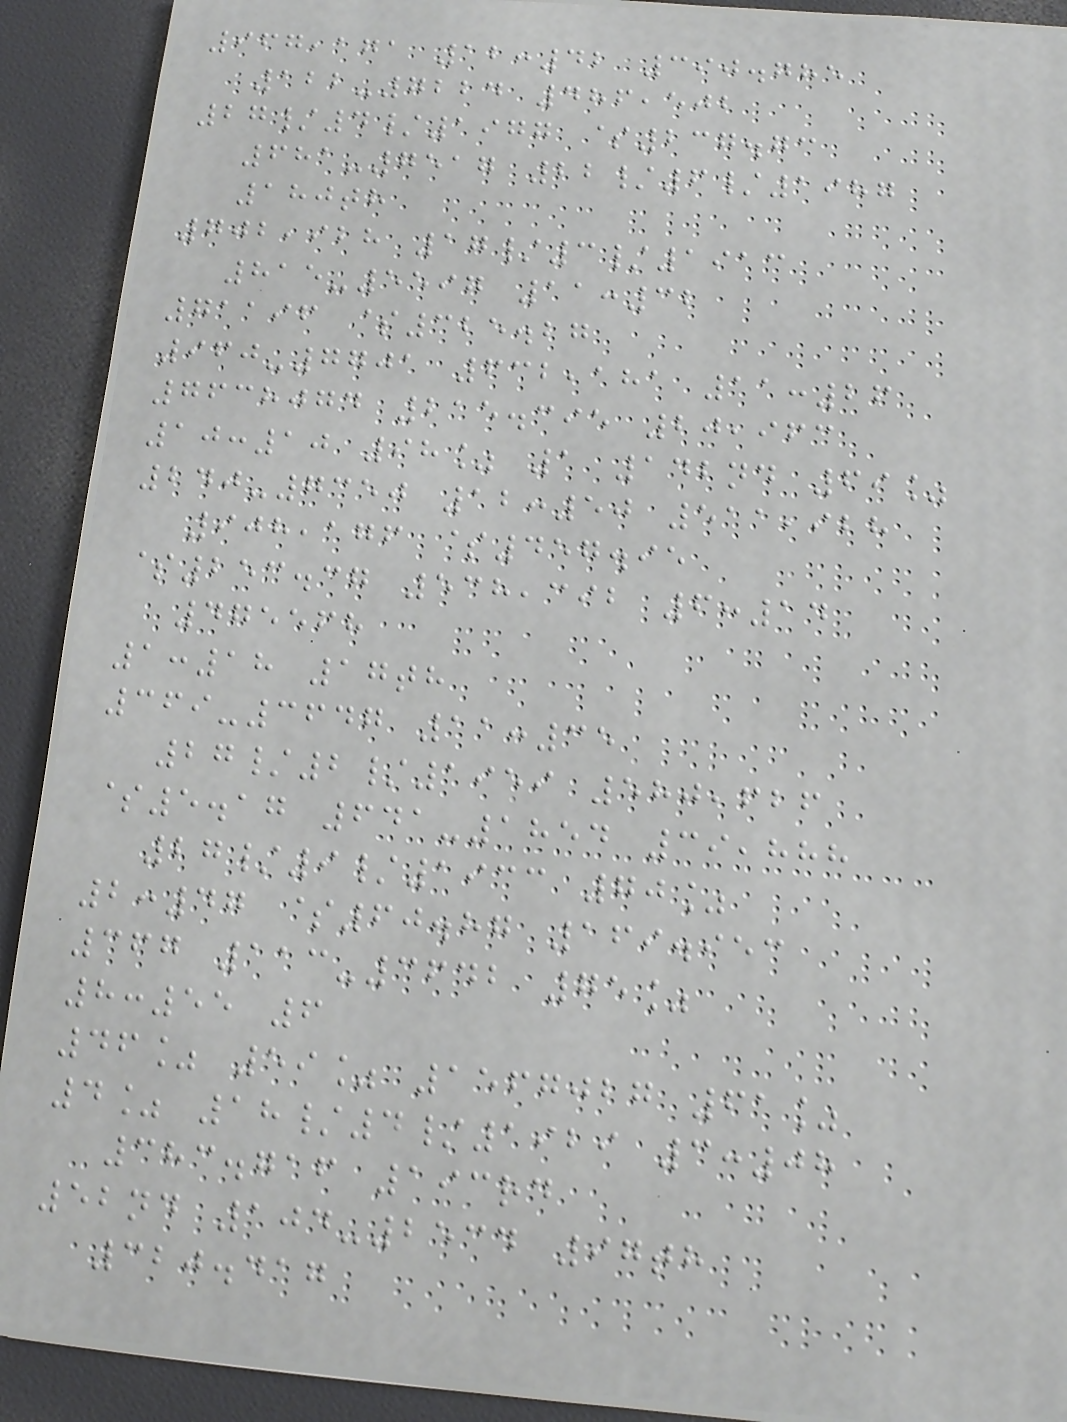967,171 12:42 390.785
122-7224 486,502
27/4/1977 $237.73
681-7517 22/6/1987
180th
702,928 17/3/1913
815-5597 11:32
71196 $325.27
960-7701 632,181 11:26
7638074 215.395 20,963
10:10 98% 1 142nd 69%
240-7350 12:50 511,928
908,176 $457.95
$253.37 538,392 6:14
475568
1:18 17th
369-3647 11:35
27/2/1959 580,626
$5.17 641-1854 39,888
27/9/1933 70%
2:47 $60.87 169.953
367 113-3642 75%
8:55 6
46% 59% 1567027 61%
4% 18/4/1929 3:08
383.716 193rd
52nd 104-2534 97th
320.417
